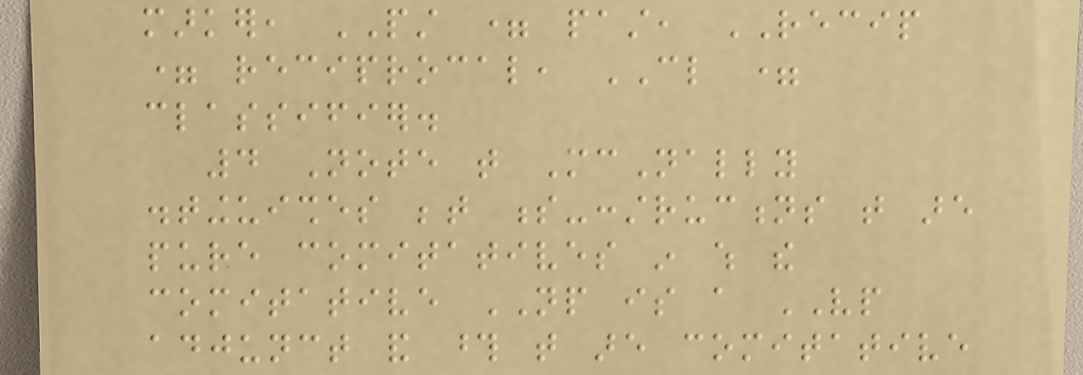marker, PST = past, RECIP
= reciprocal, CL =
classifier.
4 Note that McNally
distinguishes between s-constructions that are
pure comitatives in which the
comitative NP is a VP
adjunct and those that are comitative
